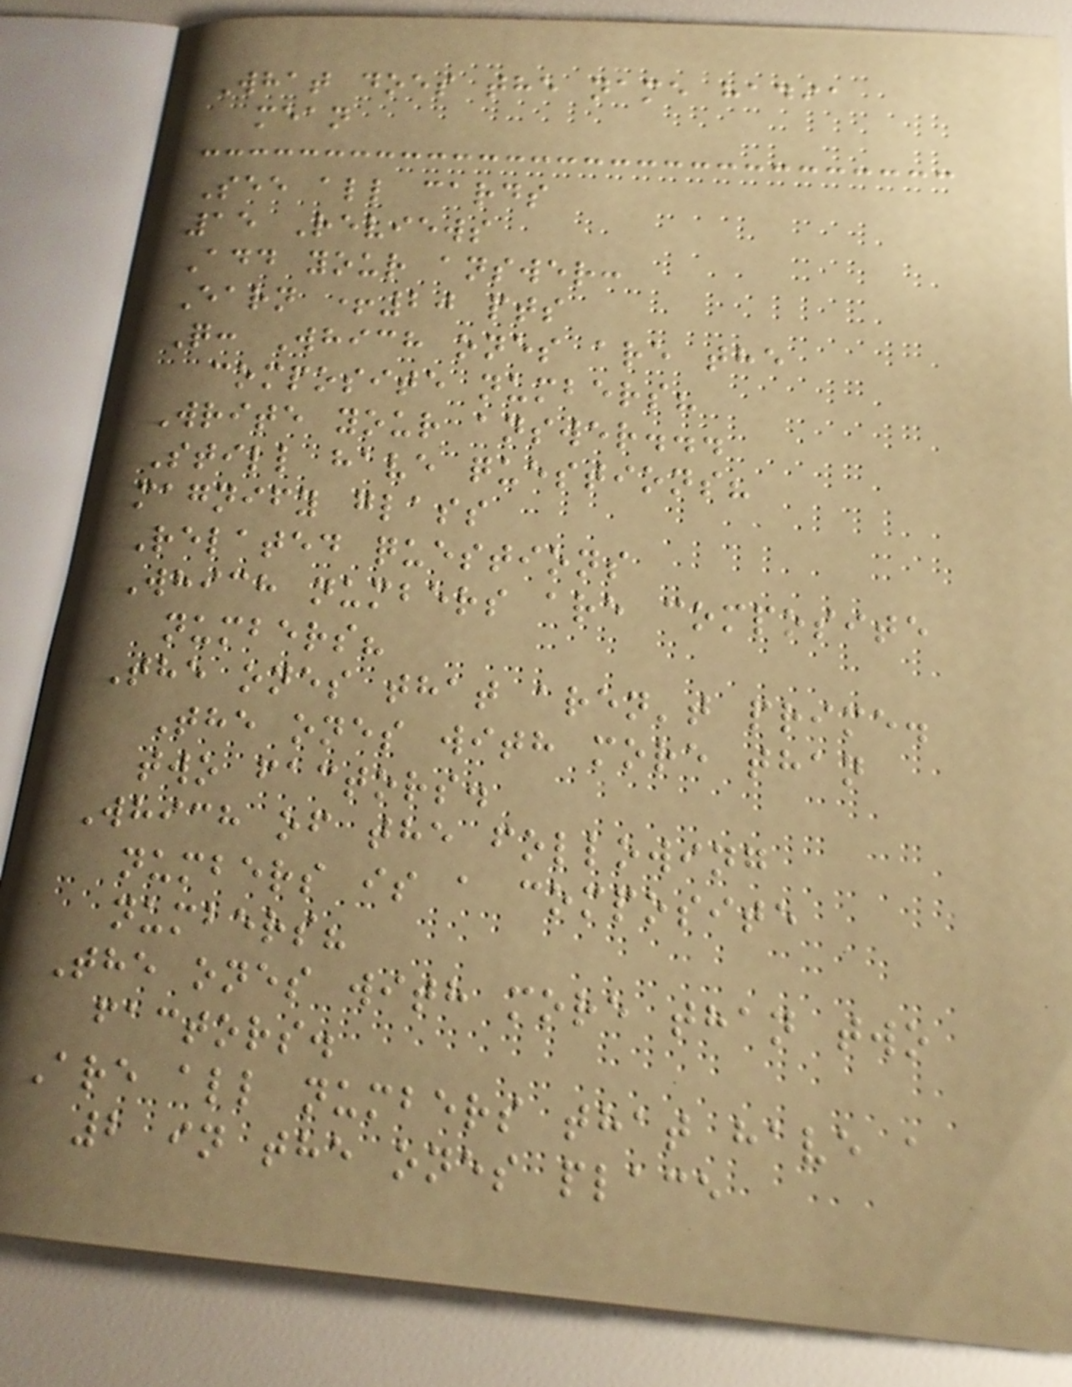What does the name hadia
mean
See all cards
15 Reviews
Add your answer:
Earn +20 pts
Q: Which ones are the
composite numbers?
Write your answer...
Still have questions?
magnify glass
Related questions
Which numbers are composite
numbers?
The ones that aren't prime.
The ones with more than
two factors.
Which of the following
numbers is a composite
numbers?
The ones with more than two
factors.
Are all numbers that have a
2 in the ones place
